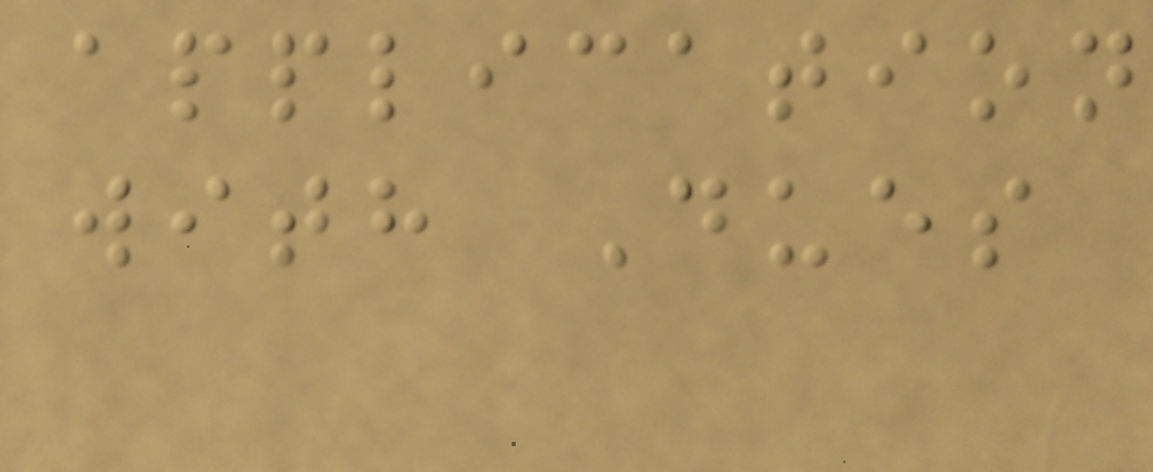application
with Dues
